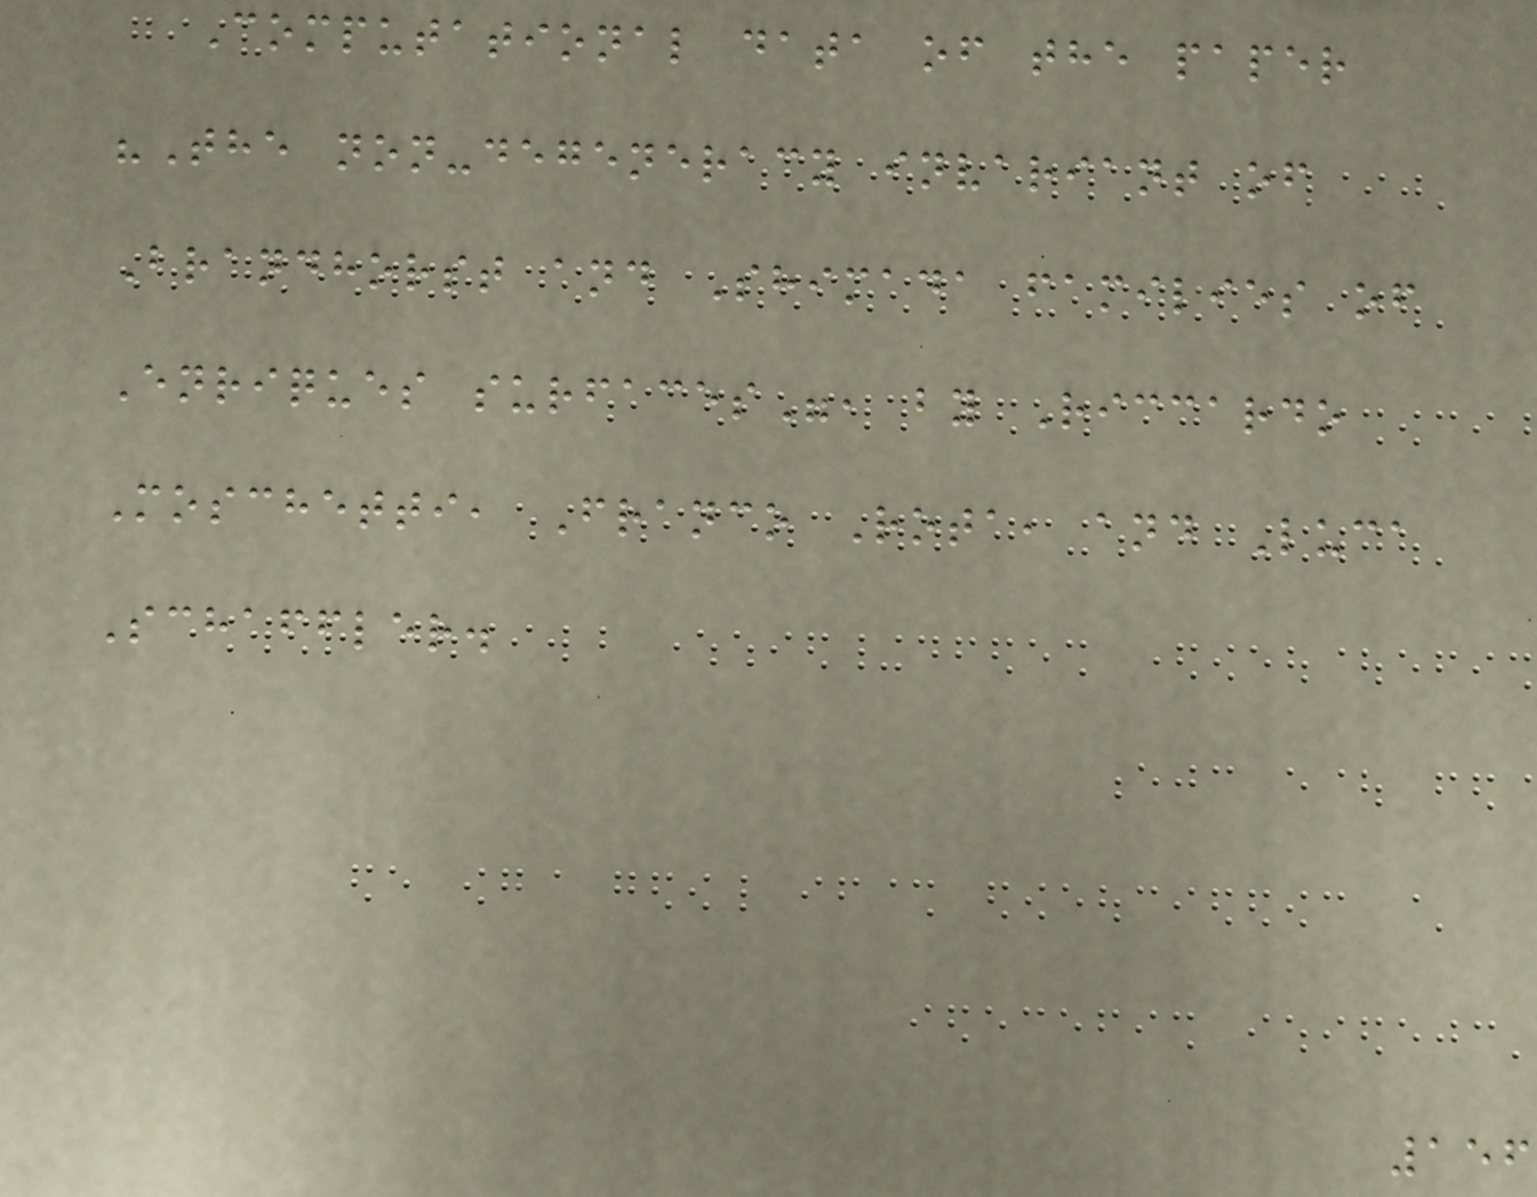Computational data of the paper
"The non-degeneracy invariant of
Brandhorst and Shimada families of
Enriques surfaces", by Riccardo
Moschetti, Franco Rota, and Luca
Schaffler.
156
